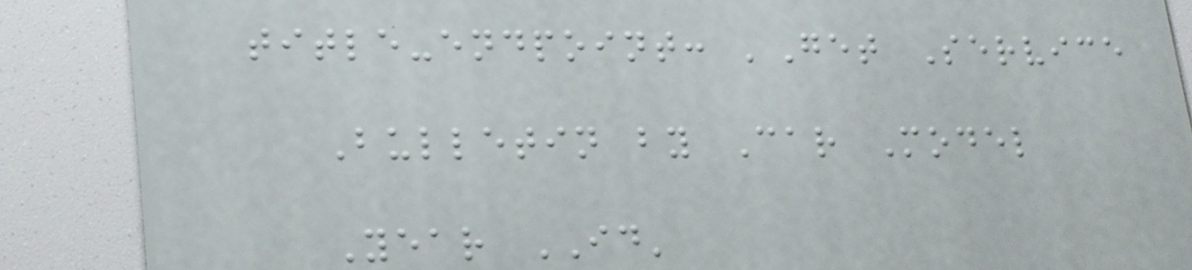title-endpoint: 'Get Service
Bulletin by Car Model
Year ID'
